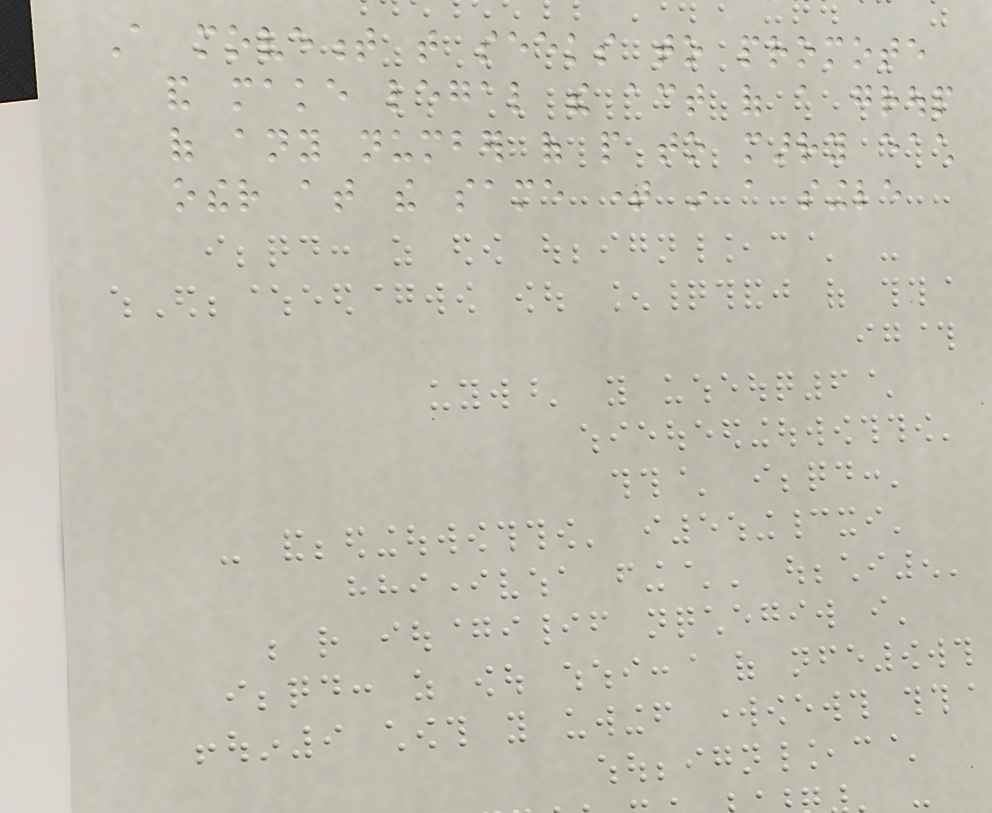A movement that seeks to promote
and make legal the act of a group
of any number of people to marry each
other at the same time in a single
